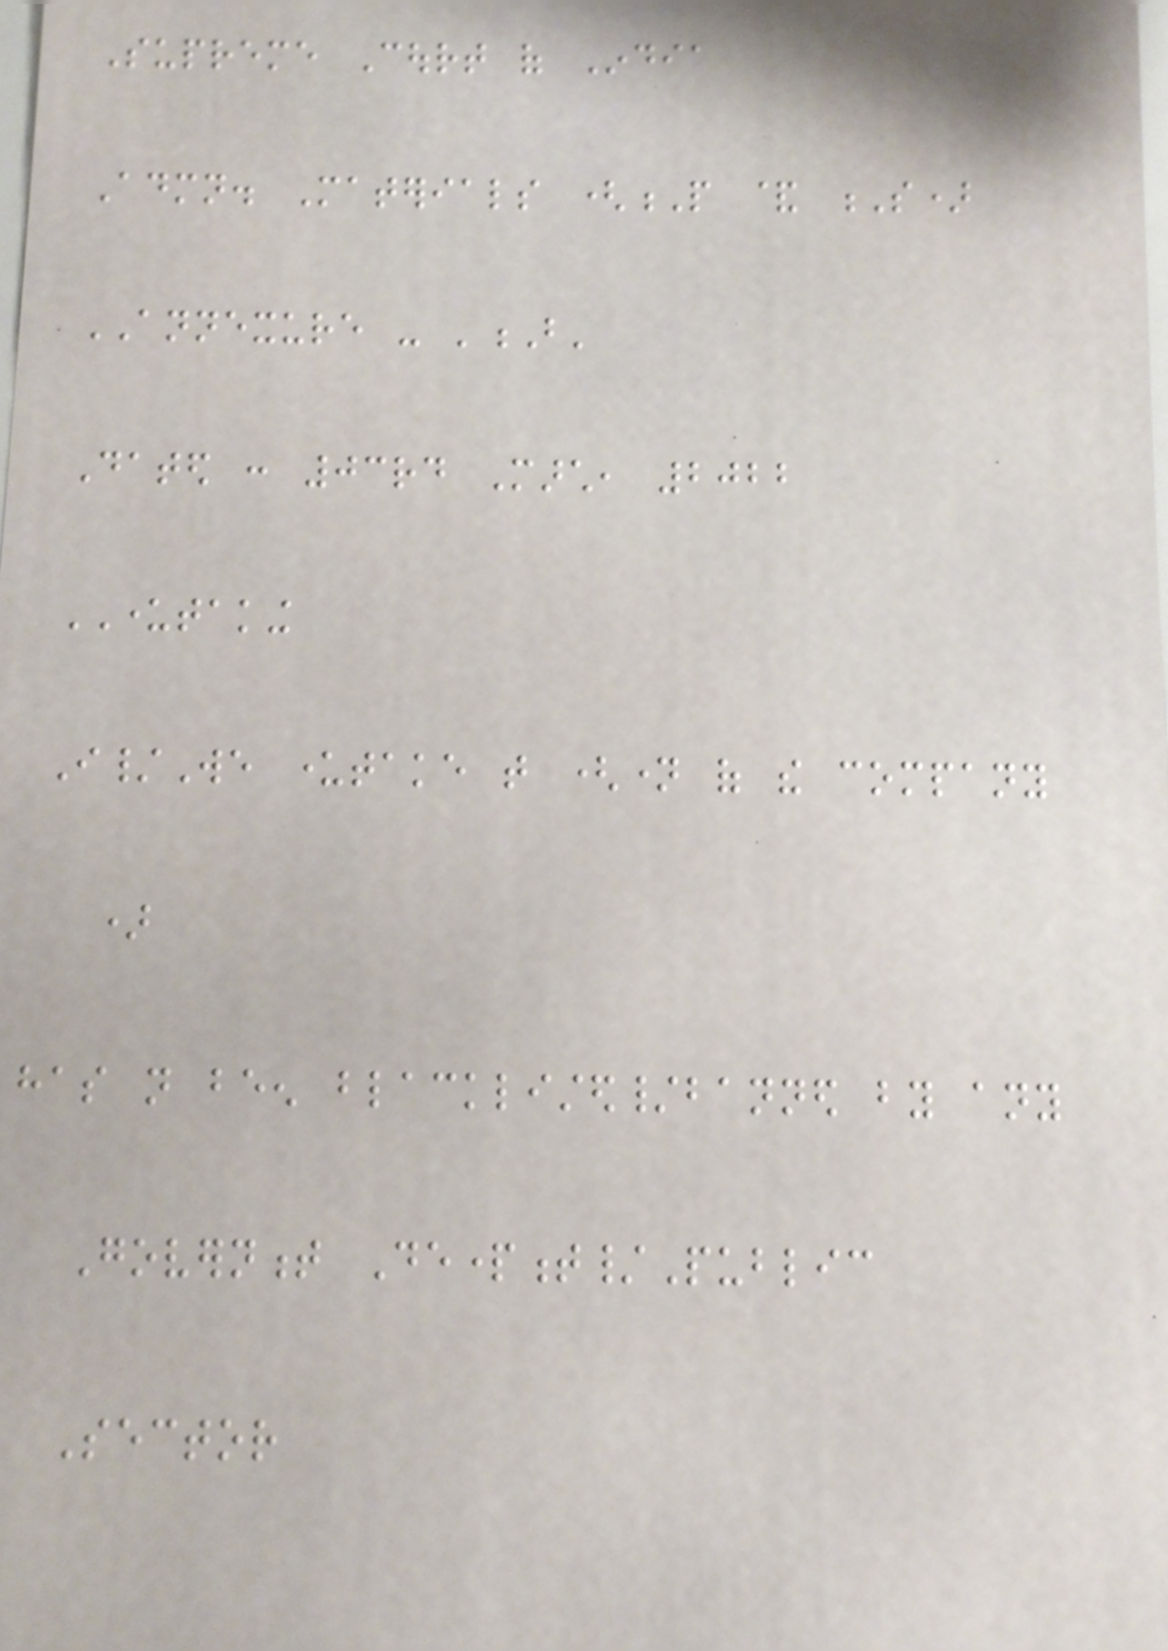Supreme Court of India
Admn. Materials (P & S)
ANNEXURE - 'B'
Dated : 03rd March, 2022
UNDERTAKING
I/We undertake that (name of the company
)
has not been blacklisted/banned by any
Government Department/Public
Sector
